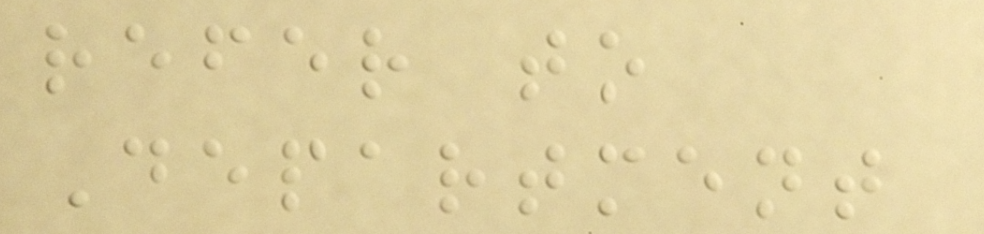refer to
Department
